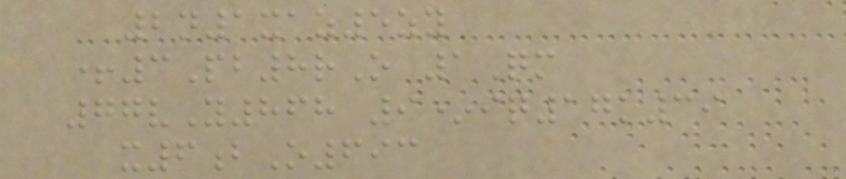2n1xaz5zy
+3Pb8rO 1Qm
77vY868 9*iq17k39
x6bO693
